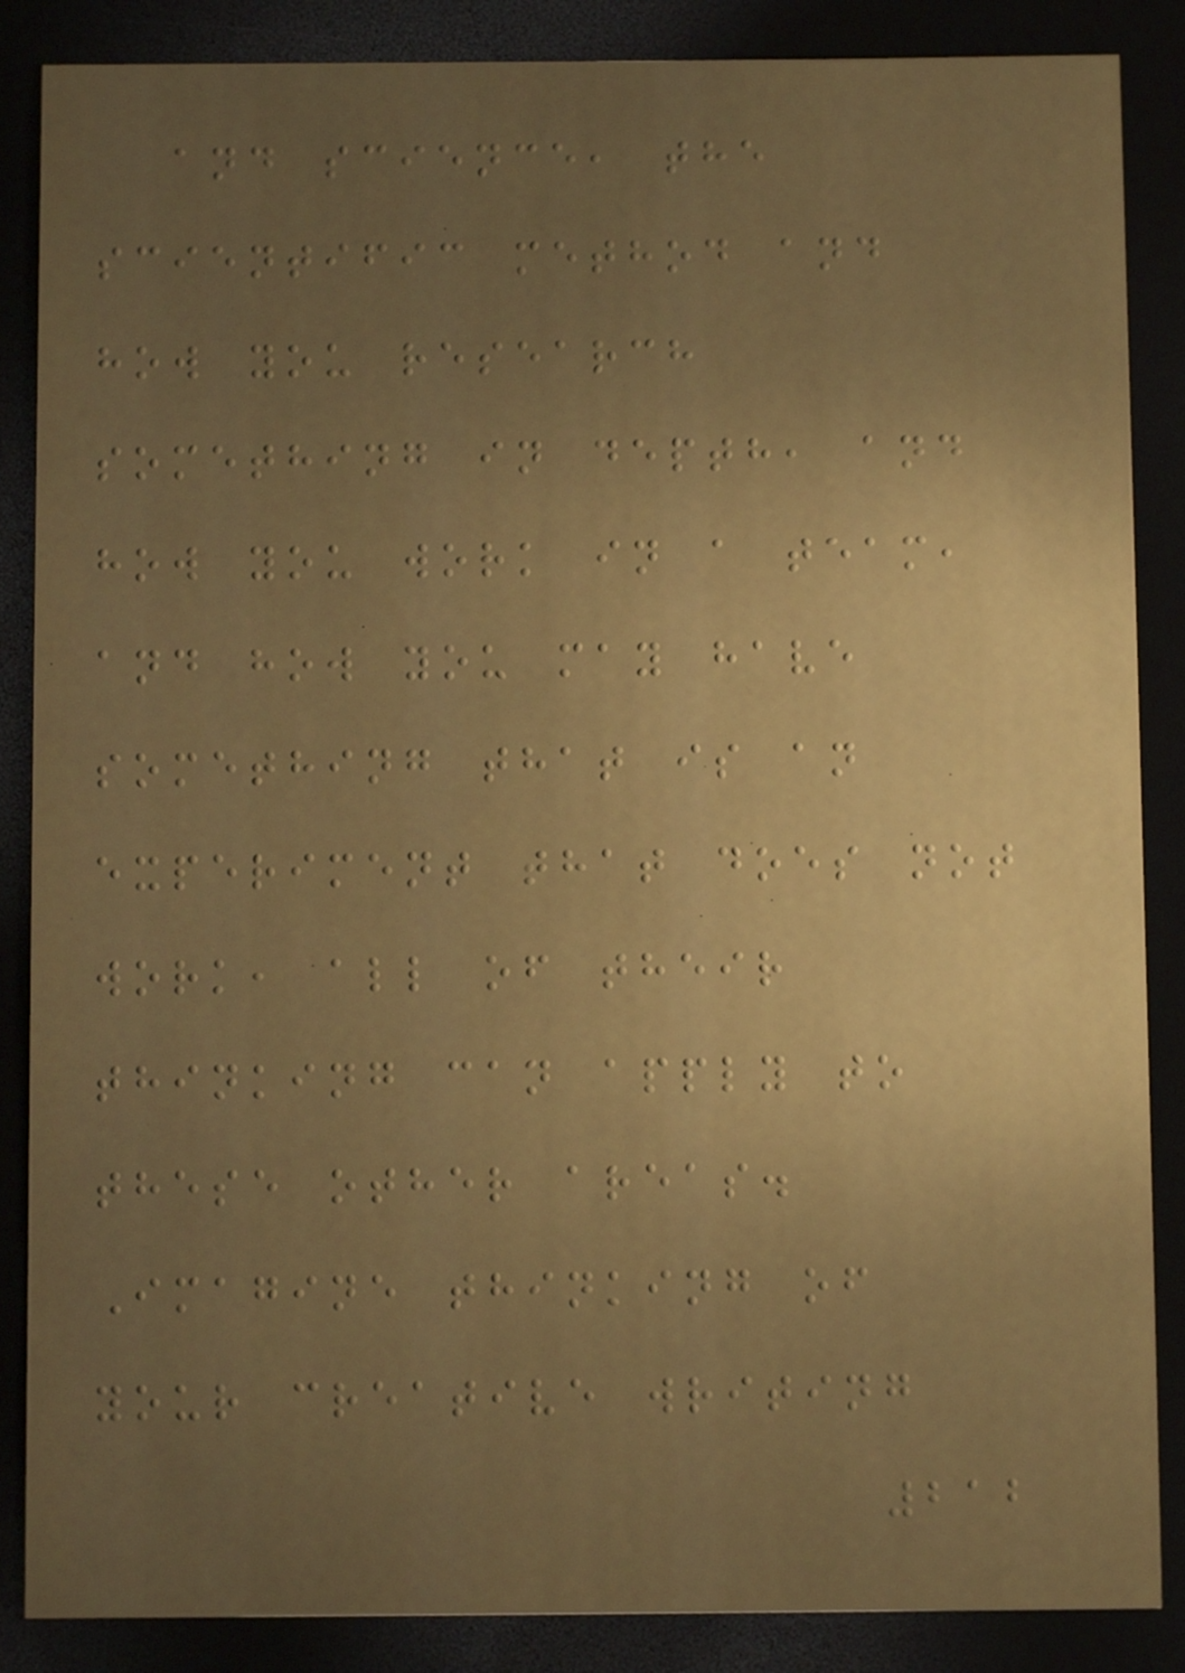and science, the
scientific method and
how you research
something in depth, and
how you work in a team,
and how you may have
something that is an
experiment that does not
work, all of their
thinking can apply to
these other areas.
Imagine thinking of
your creative writing
212
